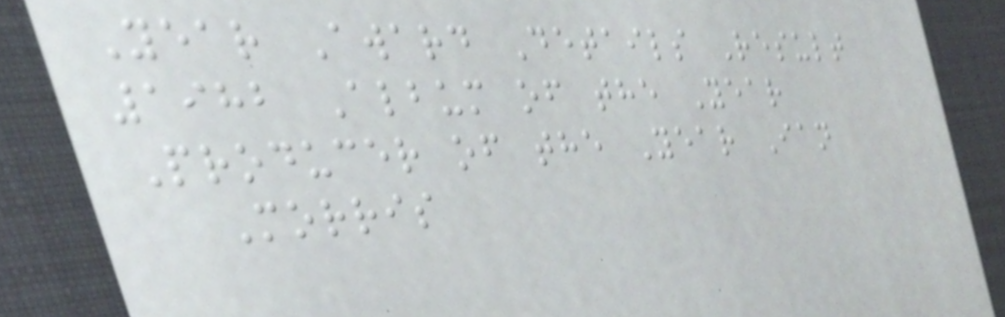Year Award Details Result
1982 Album of the Year
Producer of the Year Ian
Morris
